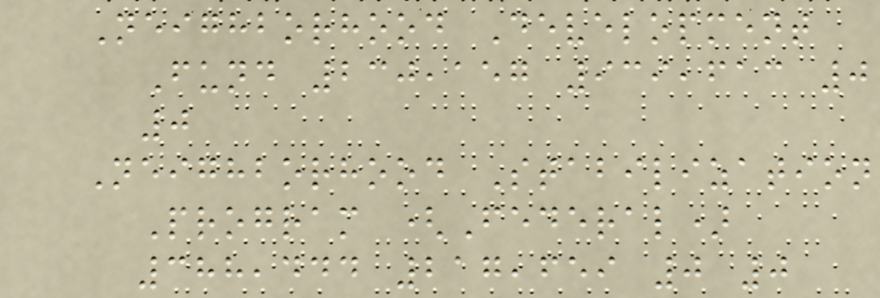Neighborhood Development
Fund 230,157 939,613 0
0
Neighborhood Stabilization
Program (Federal)
388,444 217,659 0 0
